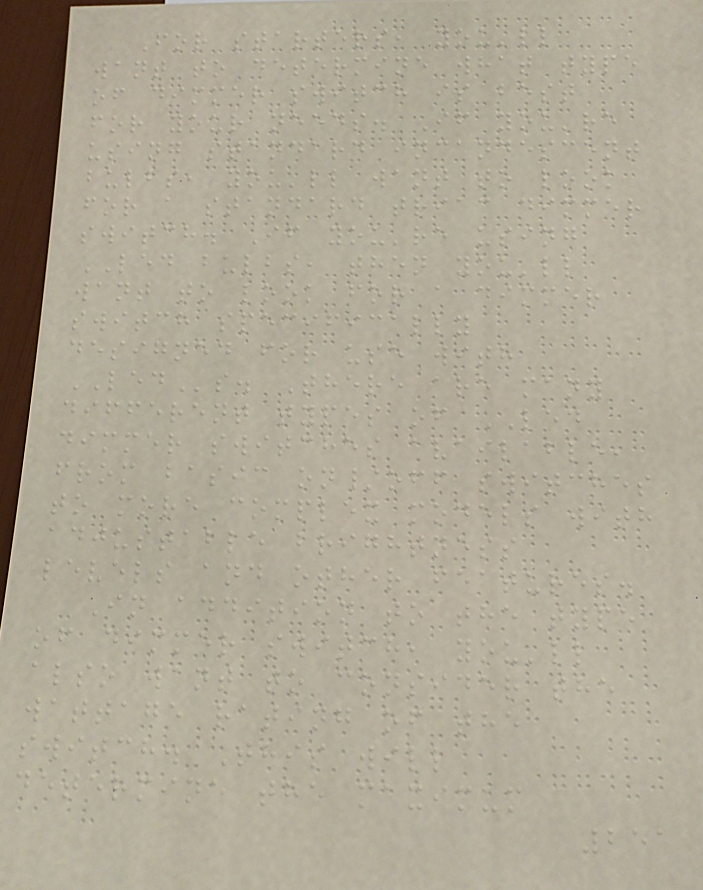For starters, you'll
want to determine what type
of dimmer switch is best
for your needs. If you're
using standard incandescent
bulbs, you'll want to look
for a standard triac dimmer
switch. If you're using
LED bulbs, then you'll
want to look for a dimmer
switch specifically
designed for use with
LEDs. There are many
different types of LED
dimmer switches available,
from basic on/off switches
to more complex models with
adjustable brightness
levels and other features.
In addition to the type
of dimmer switch, you'll
also want to consider the
wattage rating of the
switch. This will
determine the maximum
251
